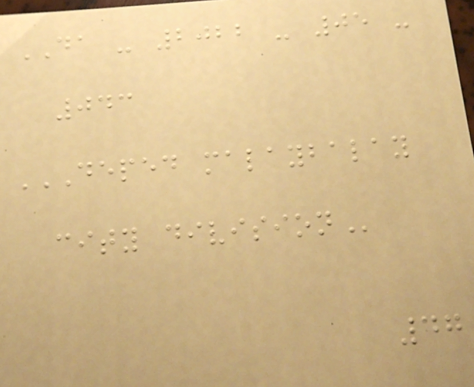DA - 2022 - 05 -
043
DEPED MALAYBALAY
CITY DIVISION
47
